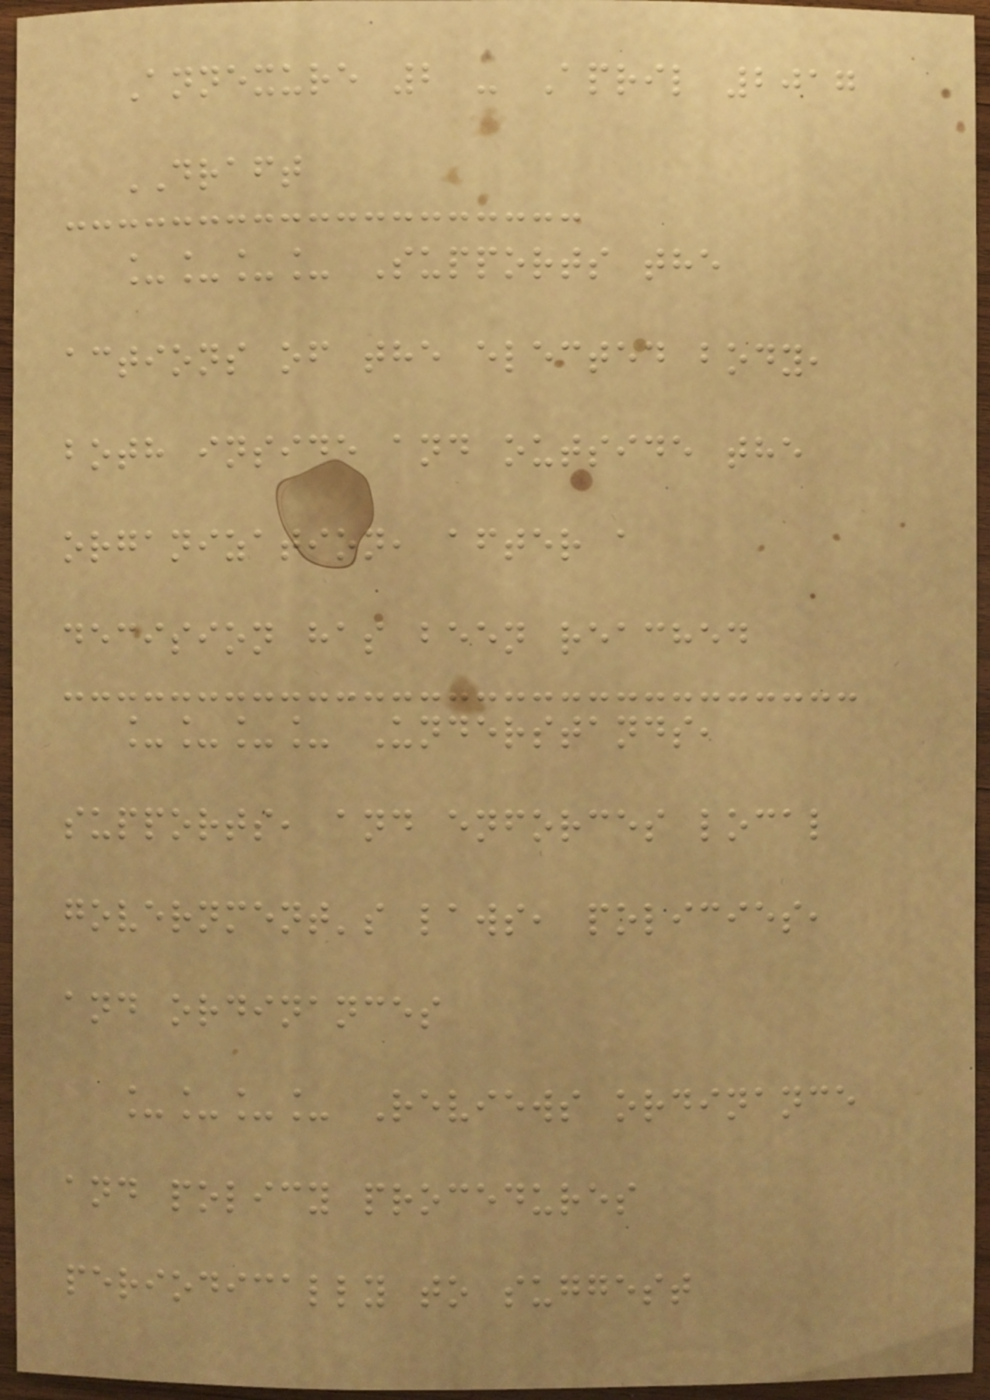Annexure 2 - April 2017
DRAFT
____ Supports the
actions of the elected body,
both inside and outside the
organization, after a
decision has been reached
____ Understands,
supports, and enforces local
government's laws, policies,
and ordinances
____ Reviews ordinance
and policy procedures
periodically to suggest
